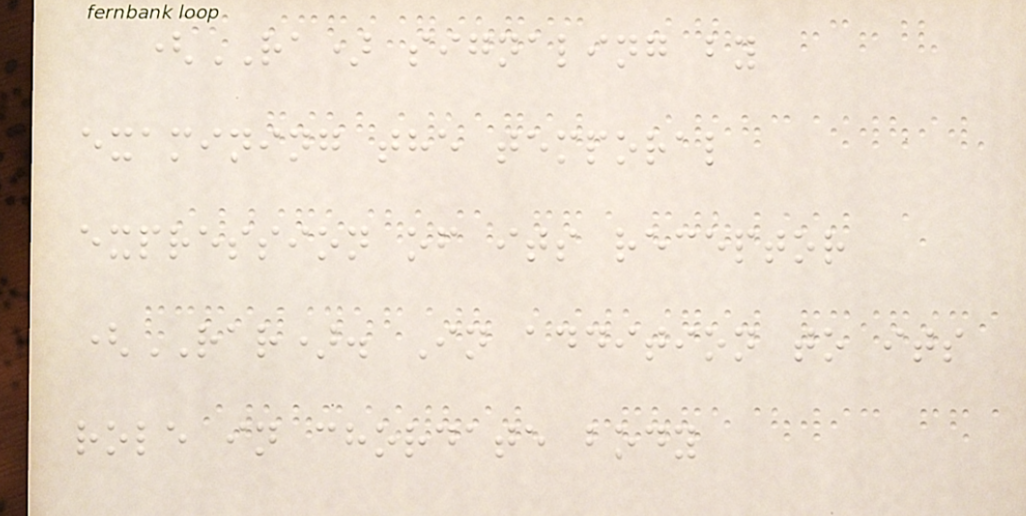(RA) signaling by
examining the temporal
expression of its receptor
(RAR). In addition to its
role in chordate body
